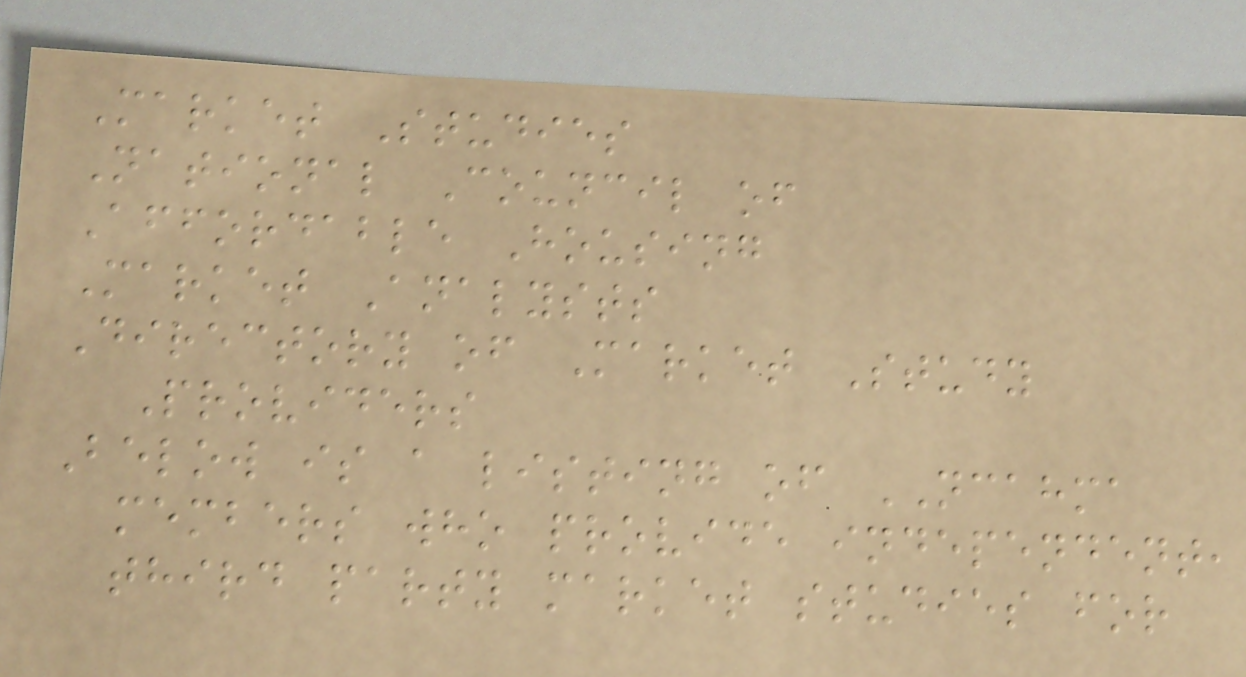Market Studies
National Council of
Affordable Housing
Market Analysts
Directory of Market Study
Providers
Below is a listing of NCAHMA
members who provide independent,
third party market studies for
